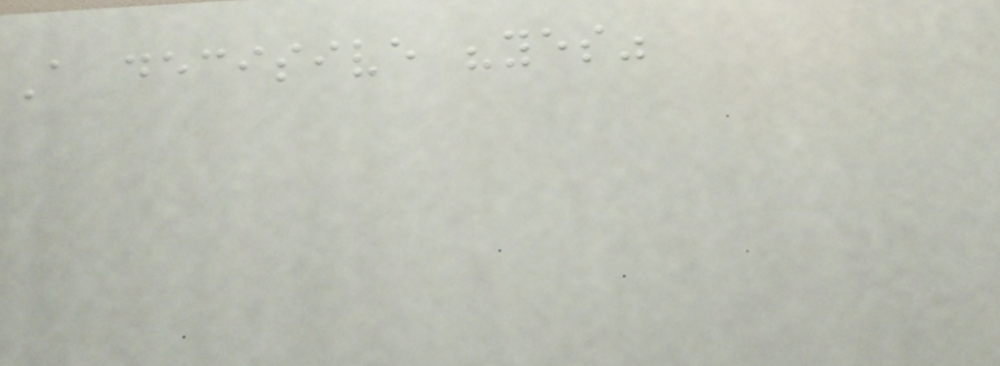A decisive "yes"
